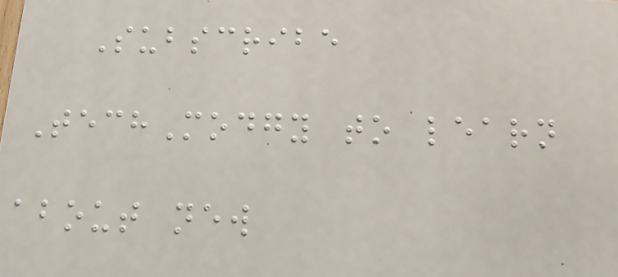Subscribe
TechModgy to learn
about new
